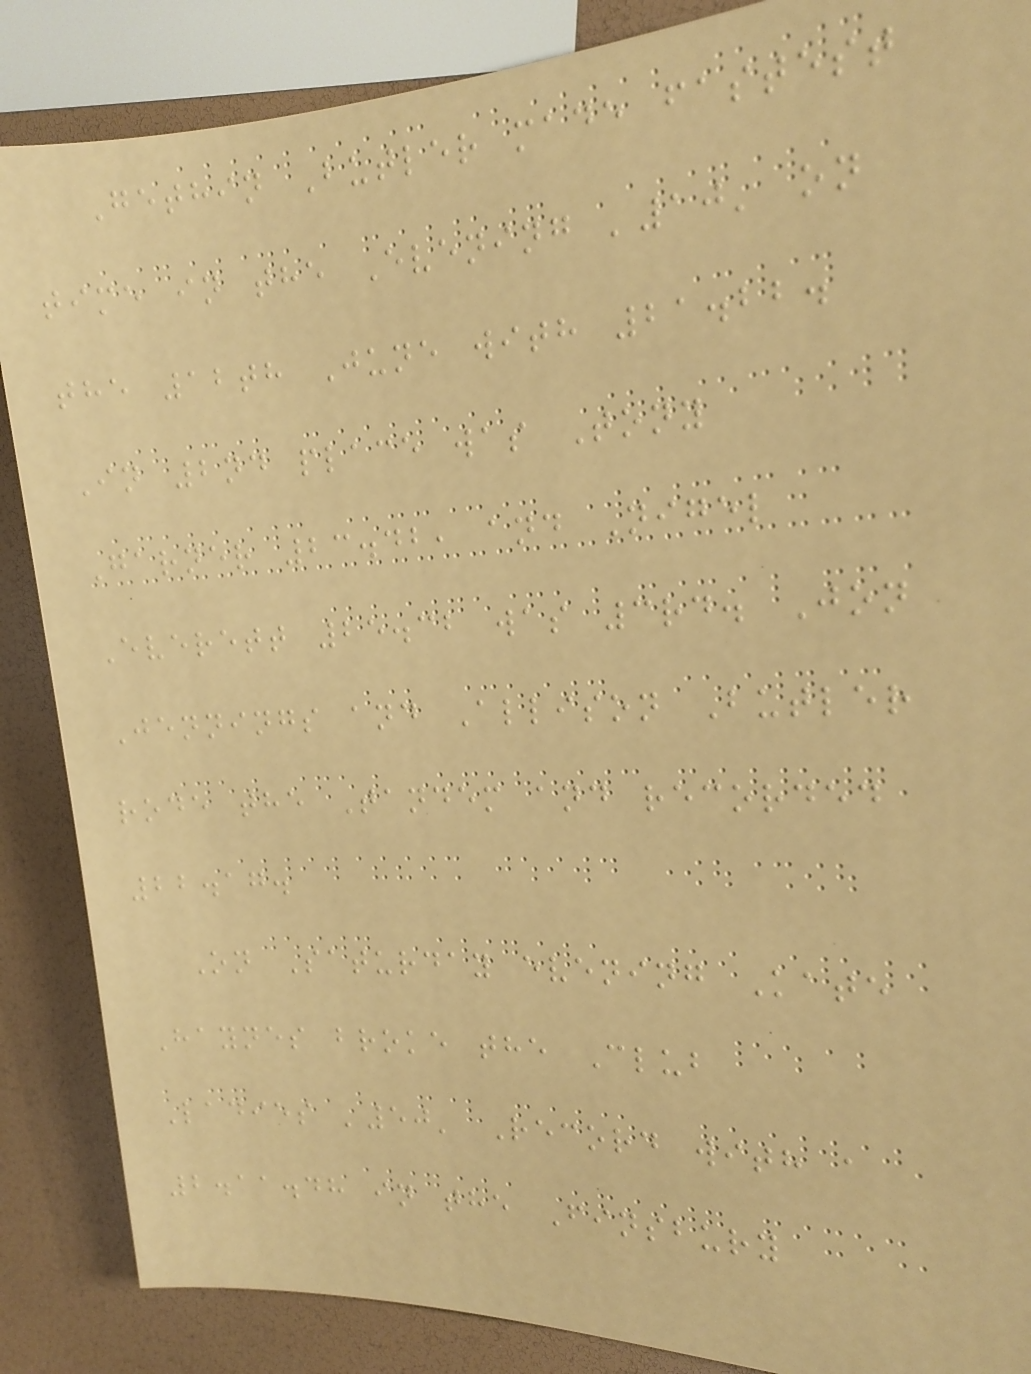Gethin Butler made fastest
time in the Evening '10' on
the 12th June with 21.22.
In 2nd place was Tony
Garner 23.42, and Nigel
Everett 25.32 was 3rd. Jon
Jennings and Allison Butler
rode the Tandem and recorded
22.17.
On Saturday evening Kate
Haynes broke the Club
Ladies '50' Record with a
2.11.48 in the Finsbury
